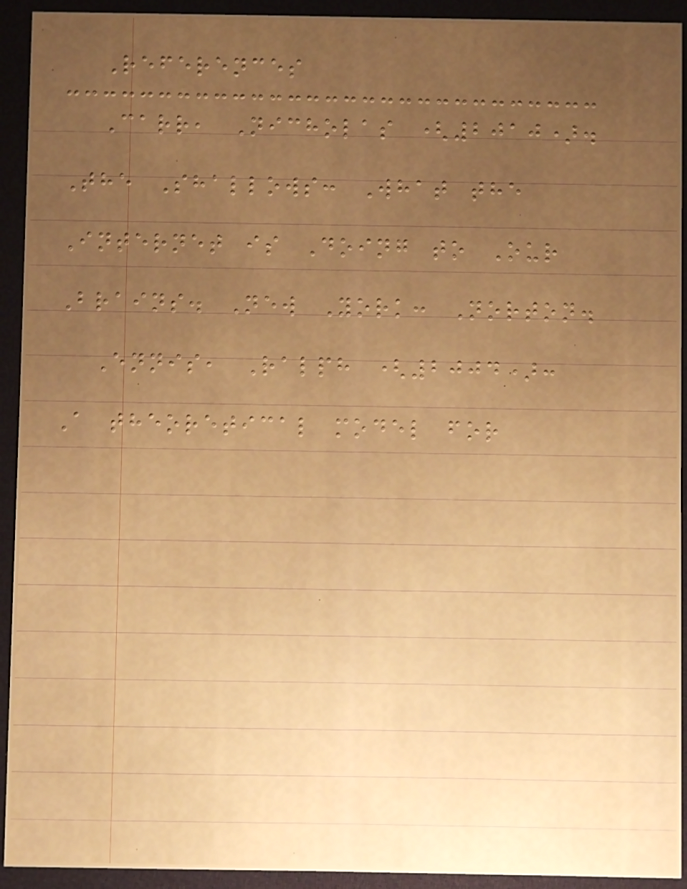References
Carr, Nicholas (2010).
The Shallows: What the
Internet is Doing to Our
Brains. New York: Norton.
Ennis, Ralph (2004):
A theoretical model for
